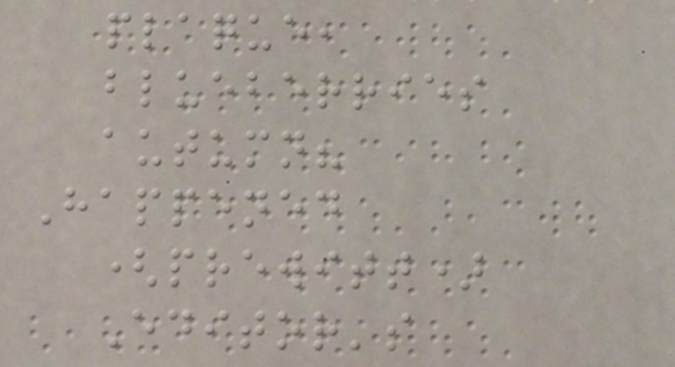plaque,
blueberries
autumn?
Happened
(prewitt)
Editor's
